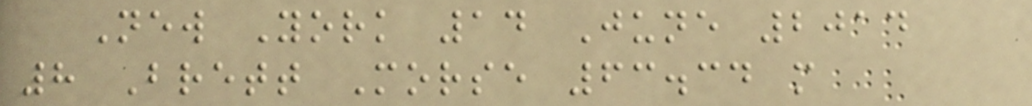New York 14 June 2014
8 Brett Morse 63.34 m
